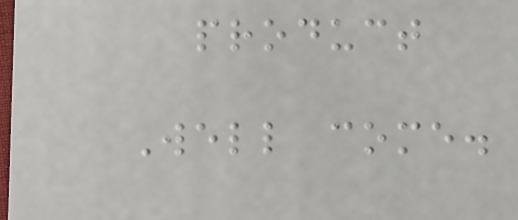product
Well come.
